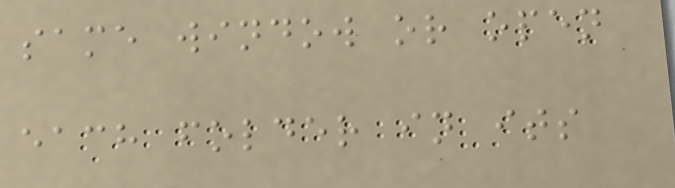same window or open
each folder in its
